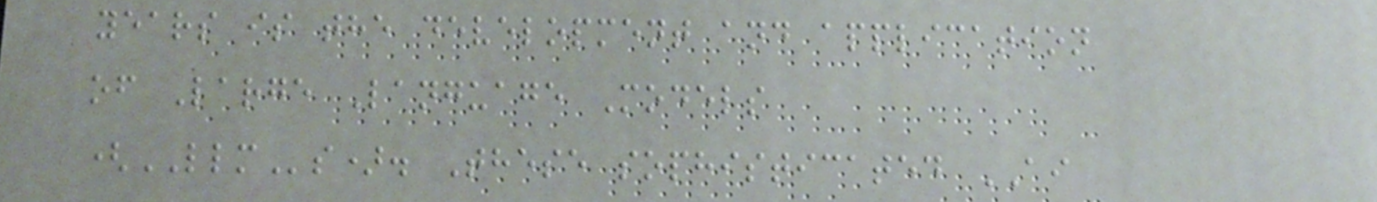years is the development and application
of Large Language Models
(LLMs). These sophisticated AI
